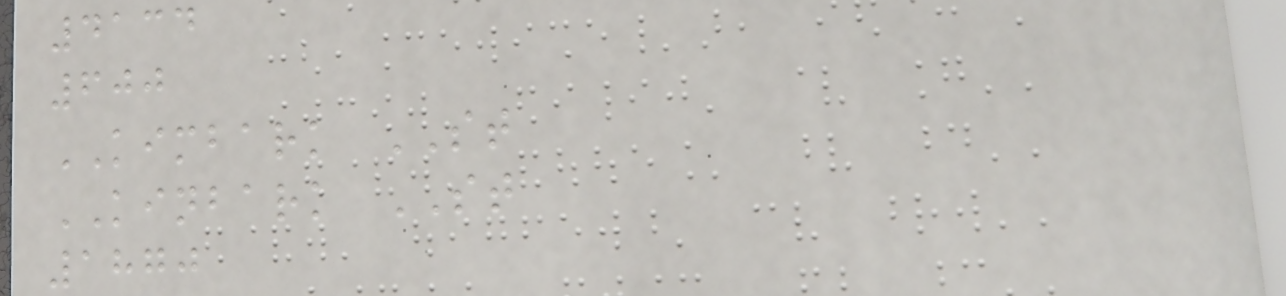4134
600
KIMBARK ST
KINBARK ST
1870
